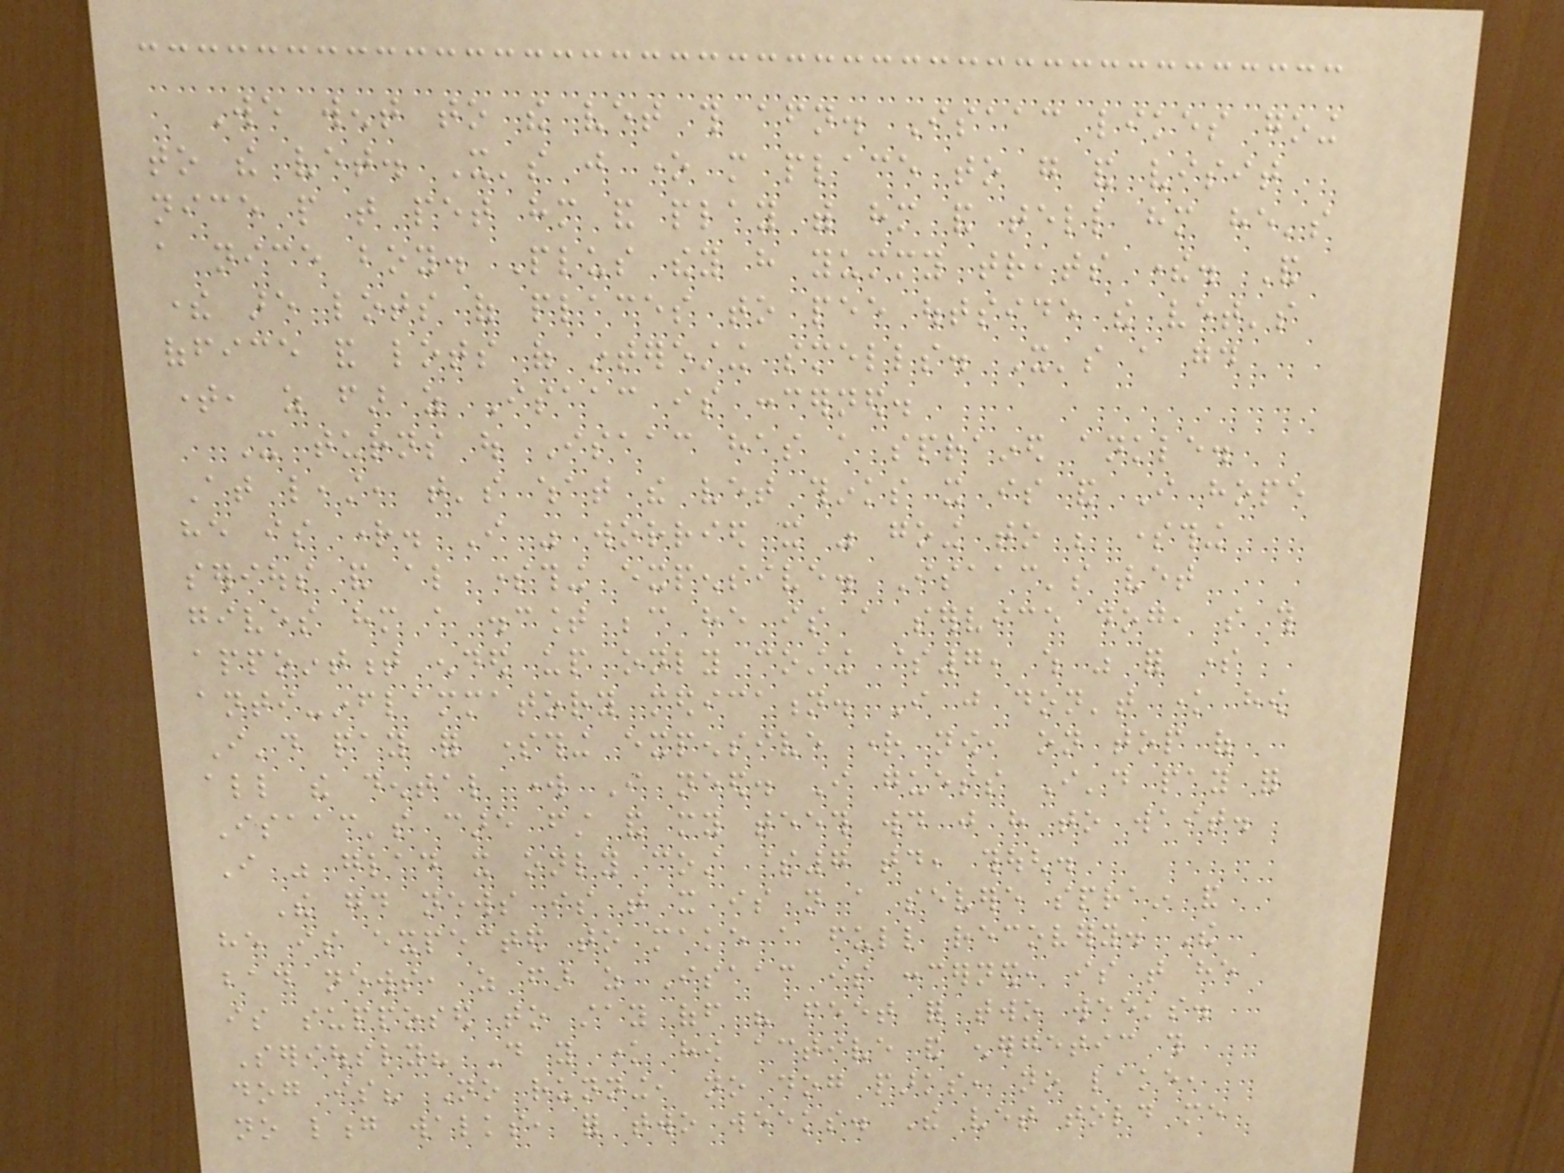We went to the vet this afternoon. Isaac likes going
to the vet. It's just one more place to go and visit
nice people that pet him and play with him and tell him he's
a nice boy. Plus they have yummy treats there. And
there are lots of places to pee outside the vet's
office and lots of interesting smells. It's a good
time, as far as Isaac is concerned.
It turns out Isaac has a sprained ankle.
At least, that's what the vet thinks it is and I hope
he is right. I was worried it was going to be something
serious and also something expensive. Isaac's vet
gives him a discount because he is a service dog, so this
appointment ended up only costing $7, which was for some
anti-inflammatory medication. I just don't know how
I'd pay for something expensive right now, on top of
all the dental work I need. I guess I'd pay for
Isaac's care first and my teeth would just have to wait.
I was glad it only cost $7 today, though.
The good news is that it is not a severe sprain and
he is expected to make a full recovery. The
bad news, as far as Isaac is concerned, is that he
is supposed to stay off his feet for two weeks.
Seriously? Do you know how active and energetic this
dog is? No running, no dog parks, no lake,
no long walks, for two weeks. The vet told me
